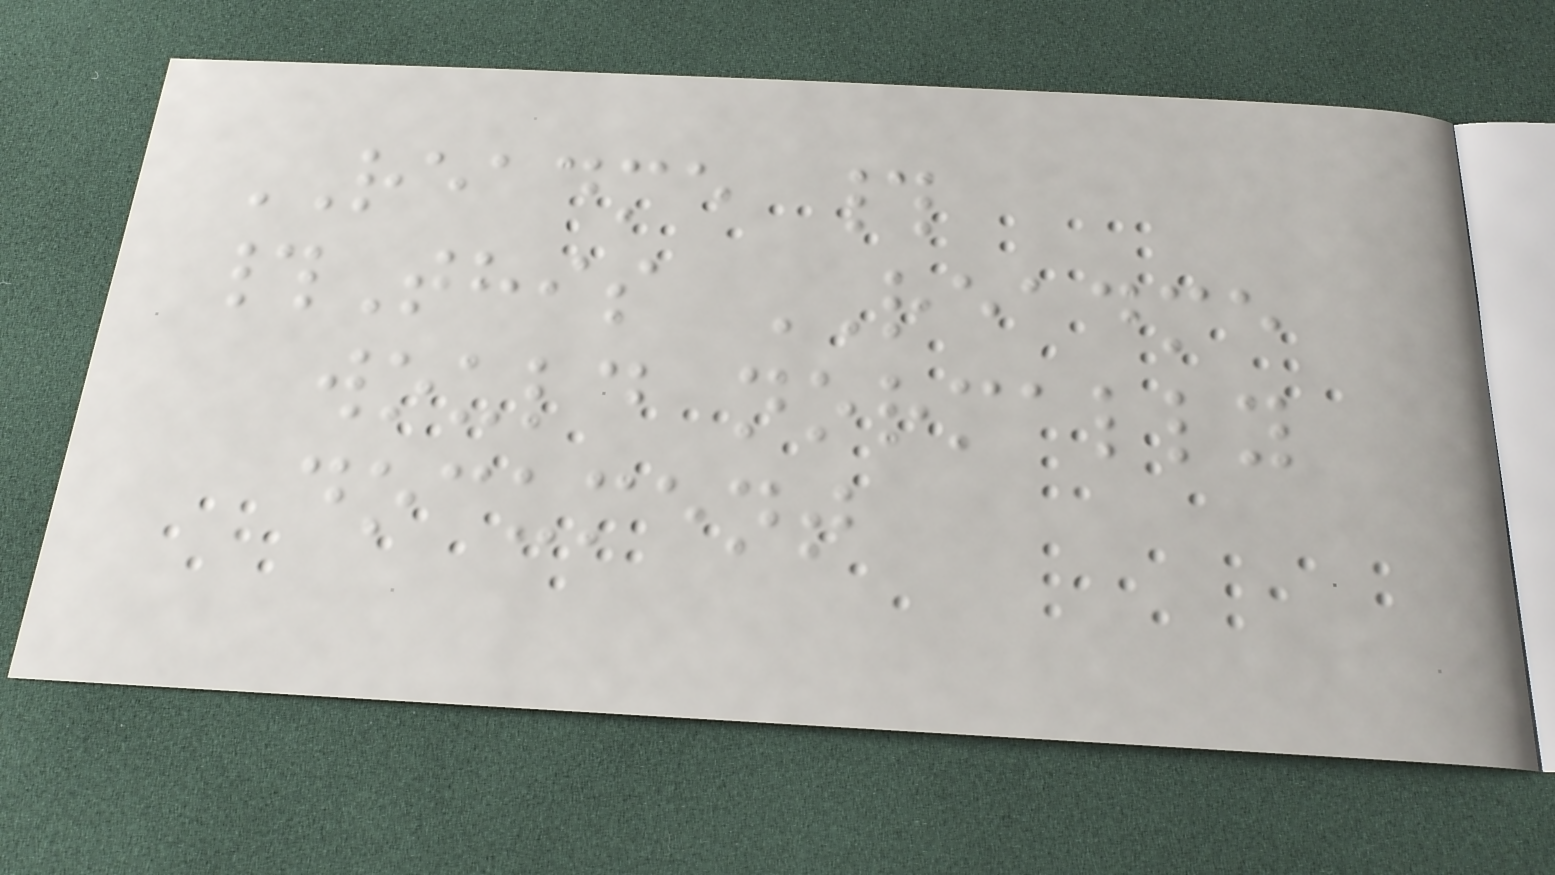README #
#This README
would normally
document
